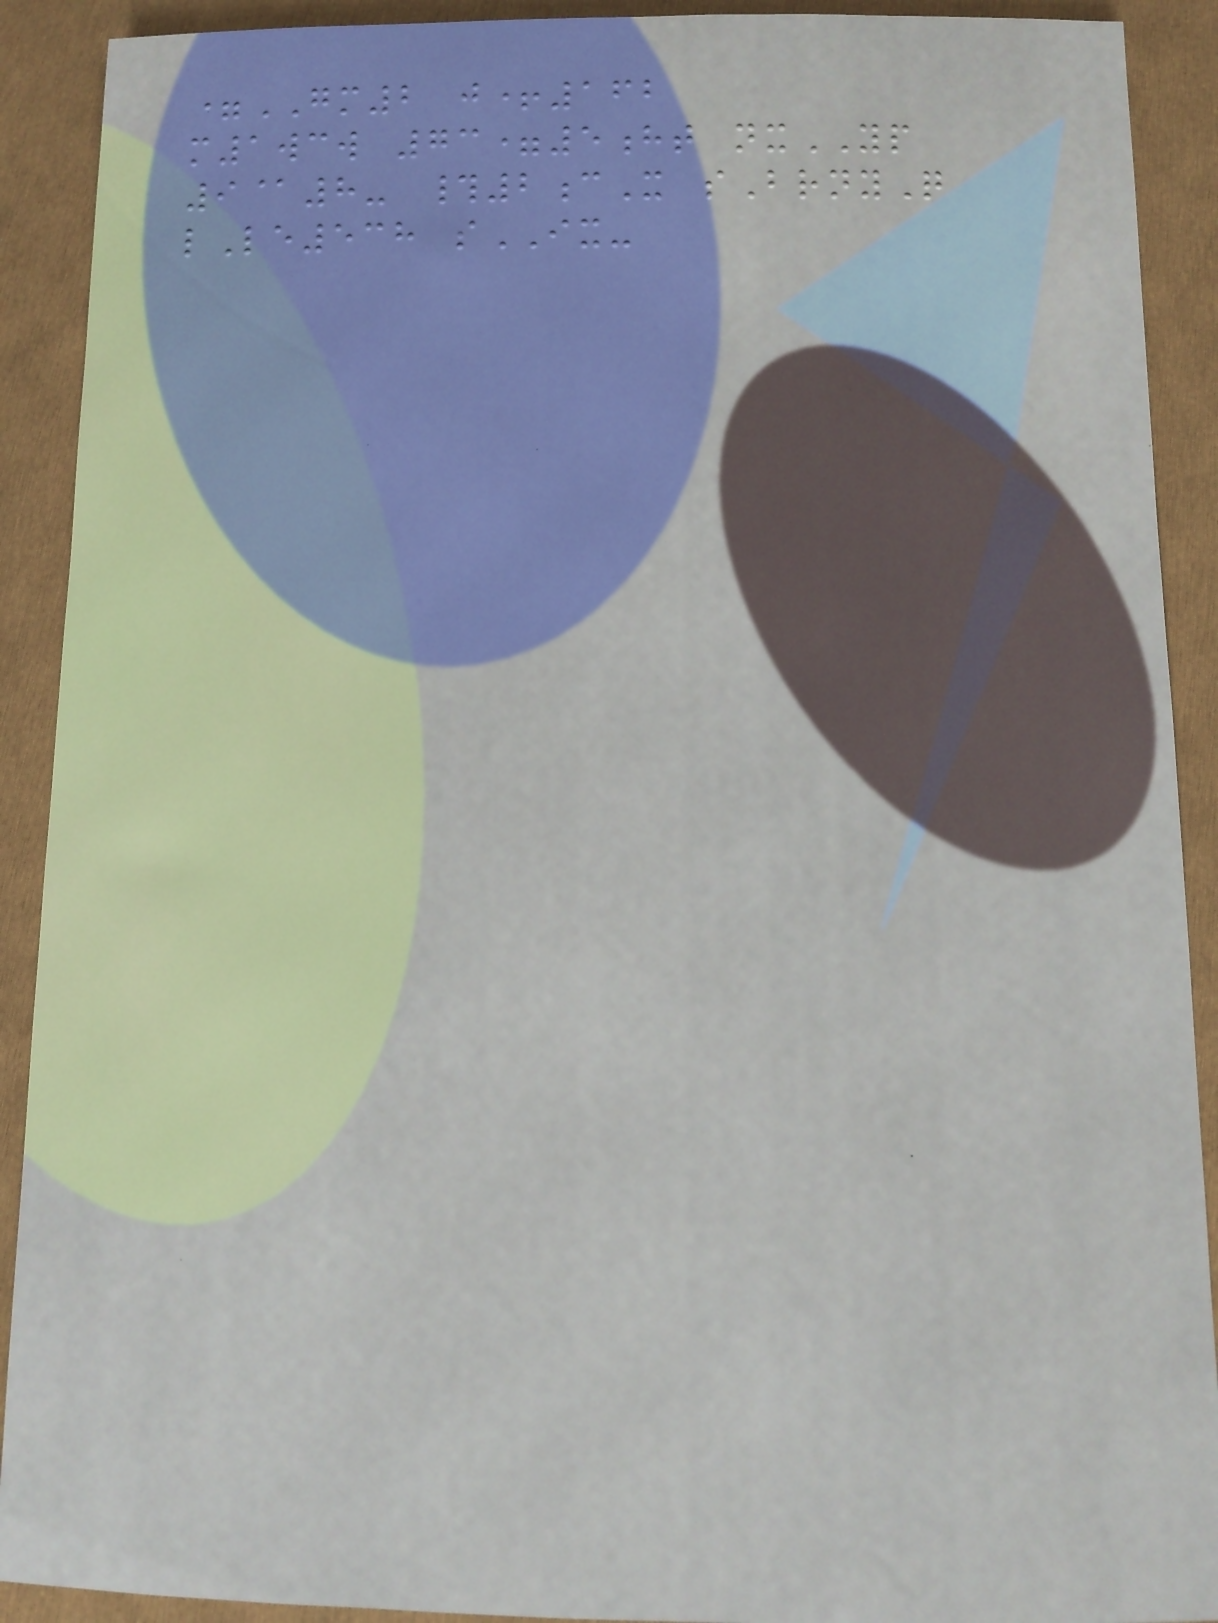=GM2 j+162
m1wcw 73=5ht nxYP
9@8- #2cX sBrnyQ
lLe538 sIX-
